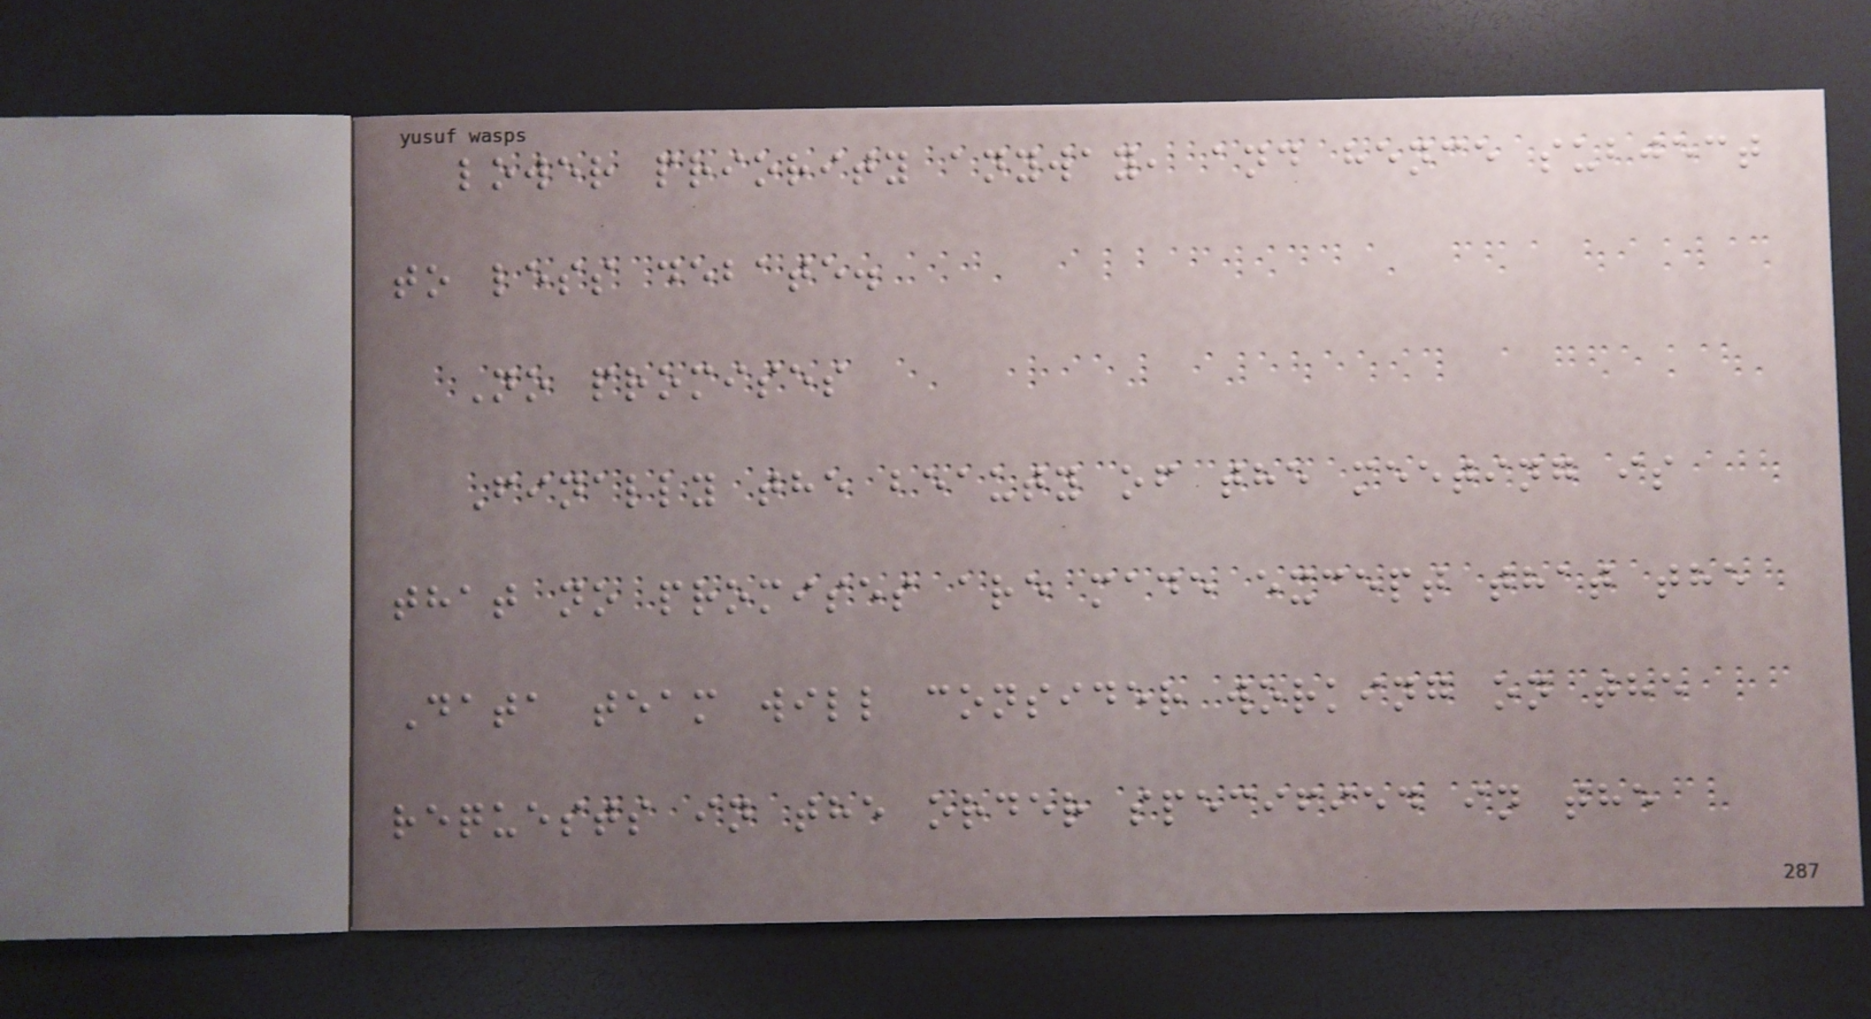lower priority anyway, and hence subject
to less debate.
No promises
Finally the beauty of the meeting is
that no promises are made except that the
Data team will consider working on the
requests in the order specified in the
